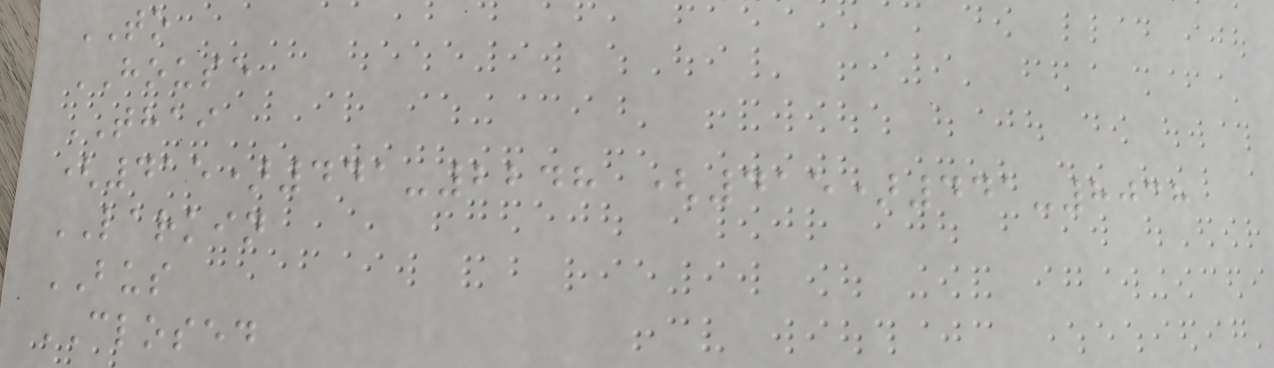TO
HOUSE
THAI
(415)441-2248 (415)441-8038
LARKIN
BUS
CLOSED
